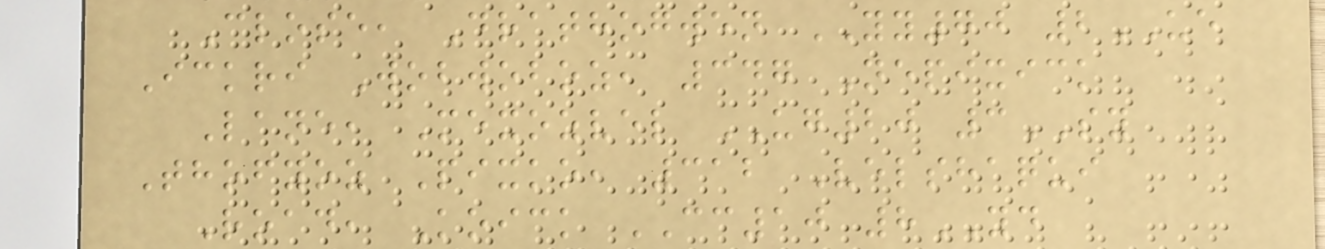Close, Drathogwen YY70 2UE
Ickri Wobwoboz, 347 Nepixick
Lane, Mexozvel UG20 3SY
Thofyoz Pixko, 312 Velshaqui
Road, Koick CC10 8YD
